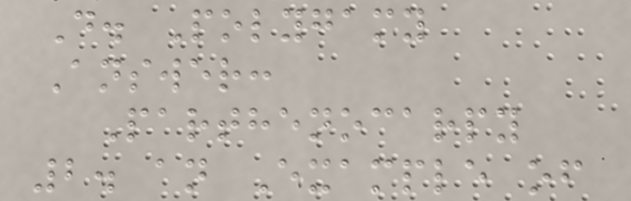D. Polygamy
Answer:
Parthenocarpy
2. an Example of
